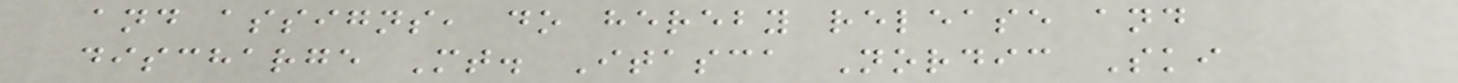and assigns, do hereby release and
discharge Mt. Itasca Nordic Ski
